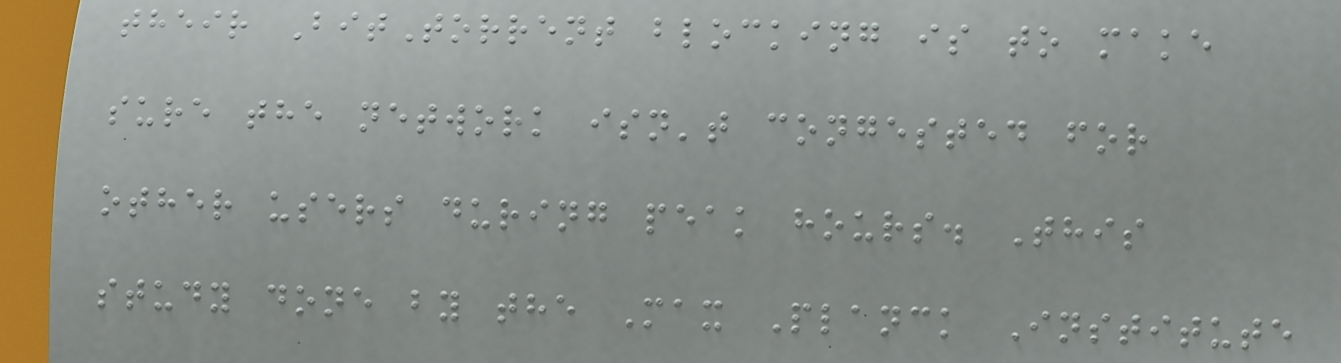their BitTorrent blocking is to make
sure the network isn't congested for
other users during peak hours. This
study done by the Max Planck Institute
